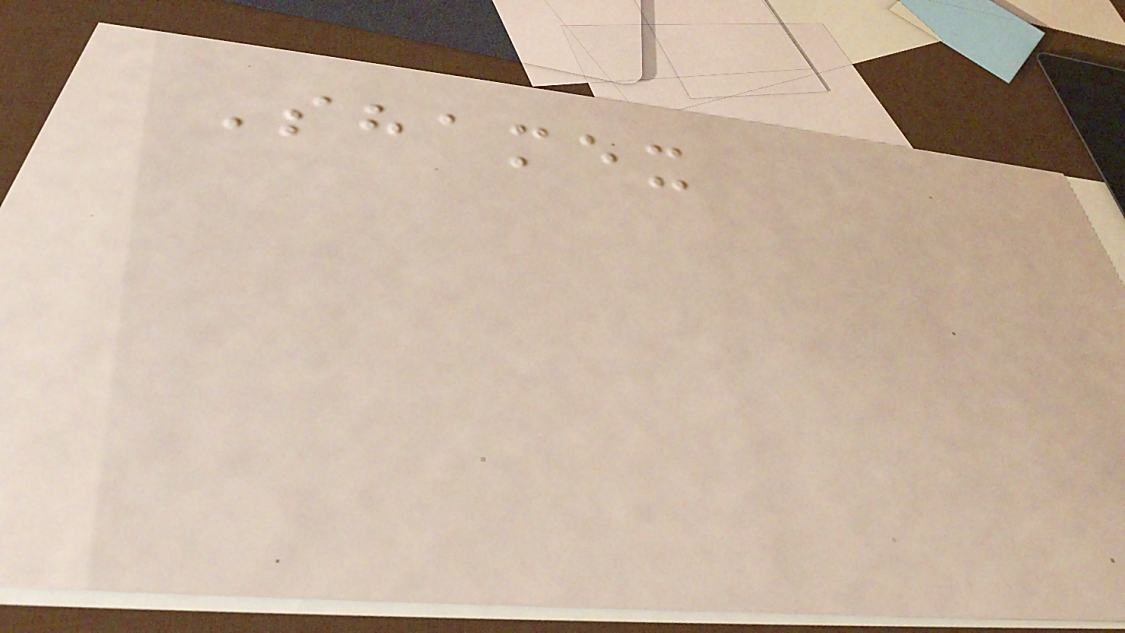Shamex
